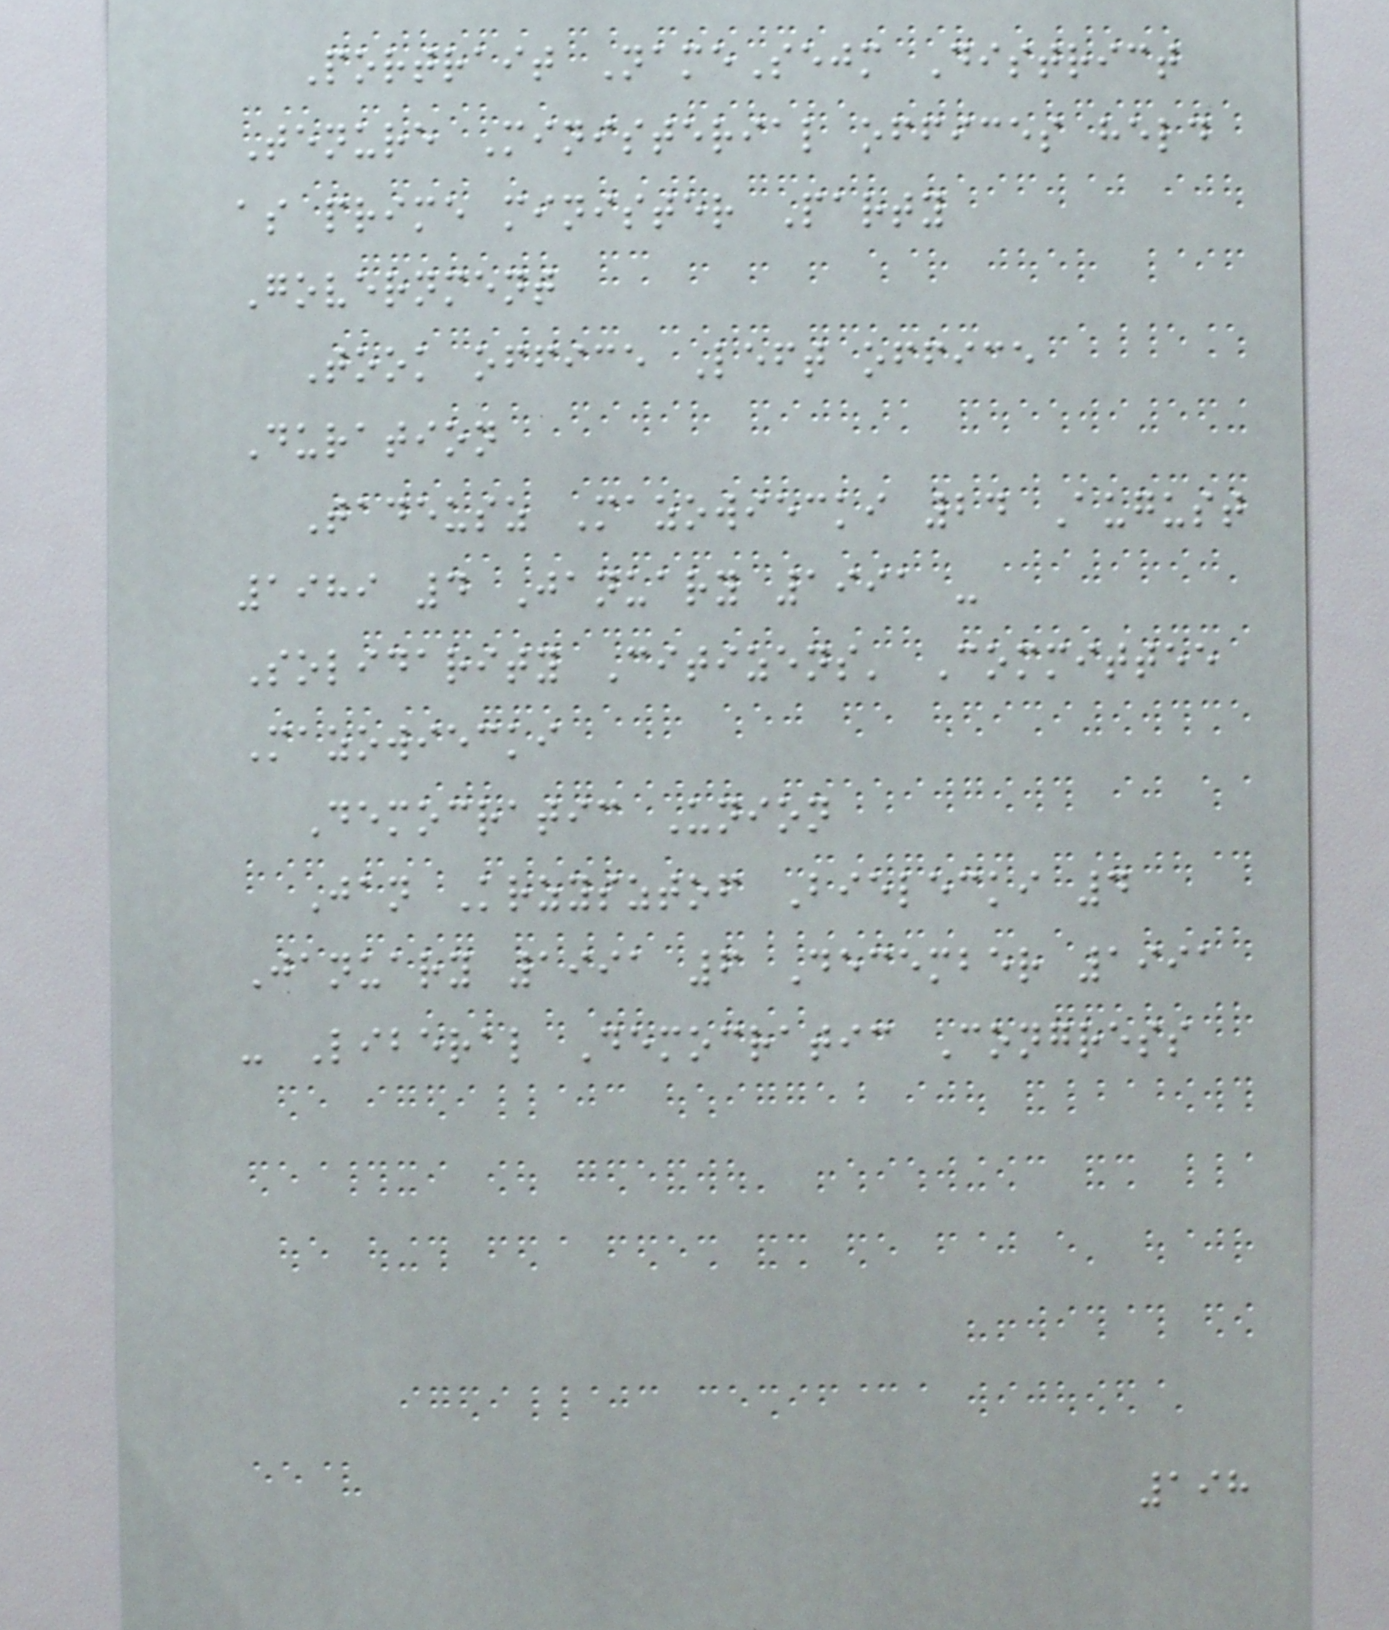Portrait NameSejm District
Tenure Ministerial offices held
as prime minister Party
Government
Took office Left office
Duration
Tadeusz Mazowiecki 24 August
1989 4 January 1991 -
Solidarity Citizens' Committee
Mazowiecki
Democratic Union
Jan Krzysztof Bielecki 4
January 1991 6 December 1991
- Liberal Democratic Congress
198
